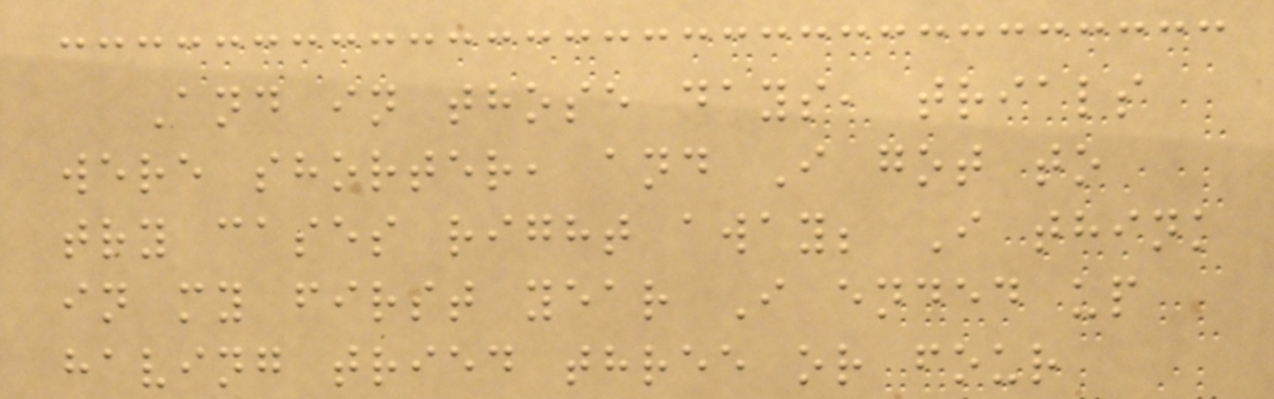And in those days, trials
were shorter, and I got to
try cases right away; I think
in my first year I ended up
having tried three or four
